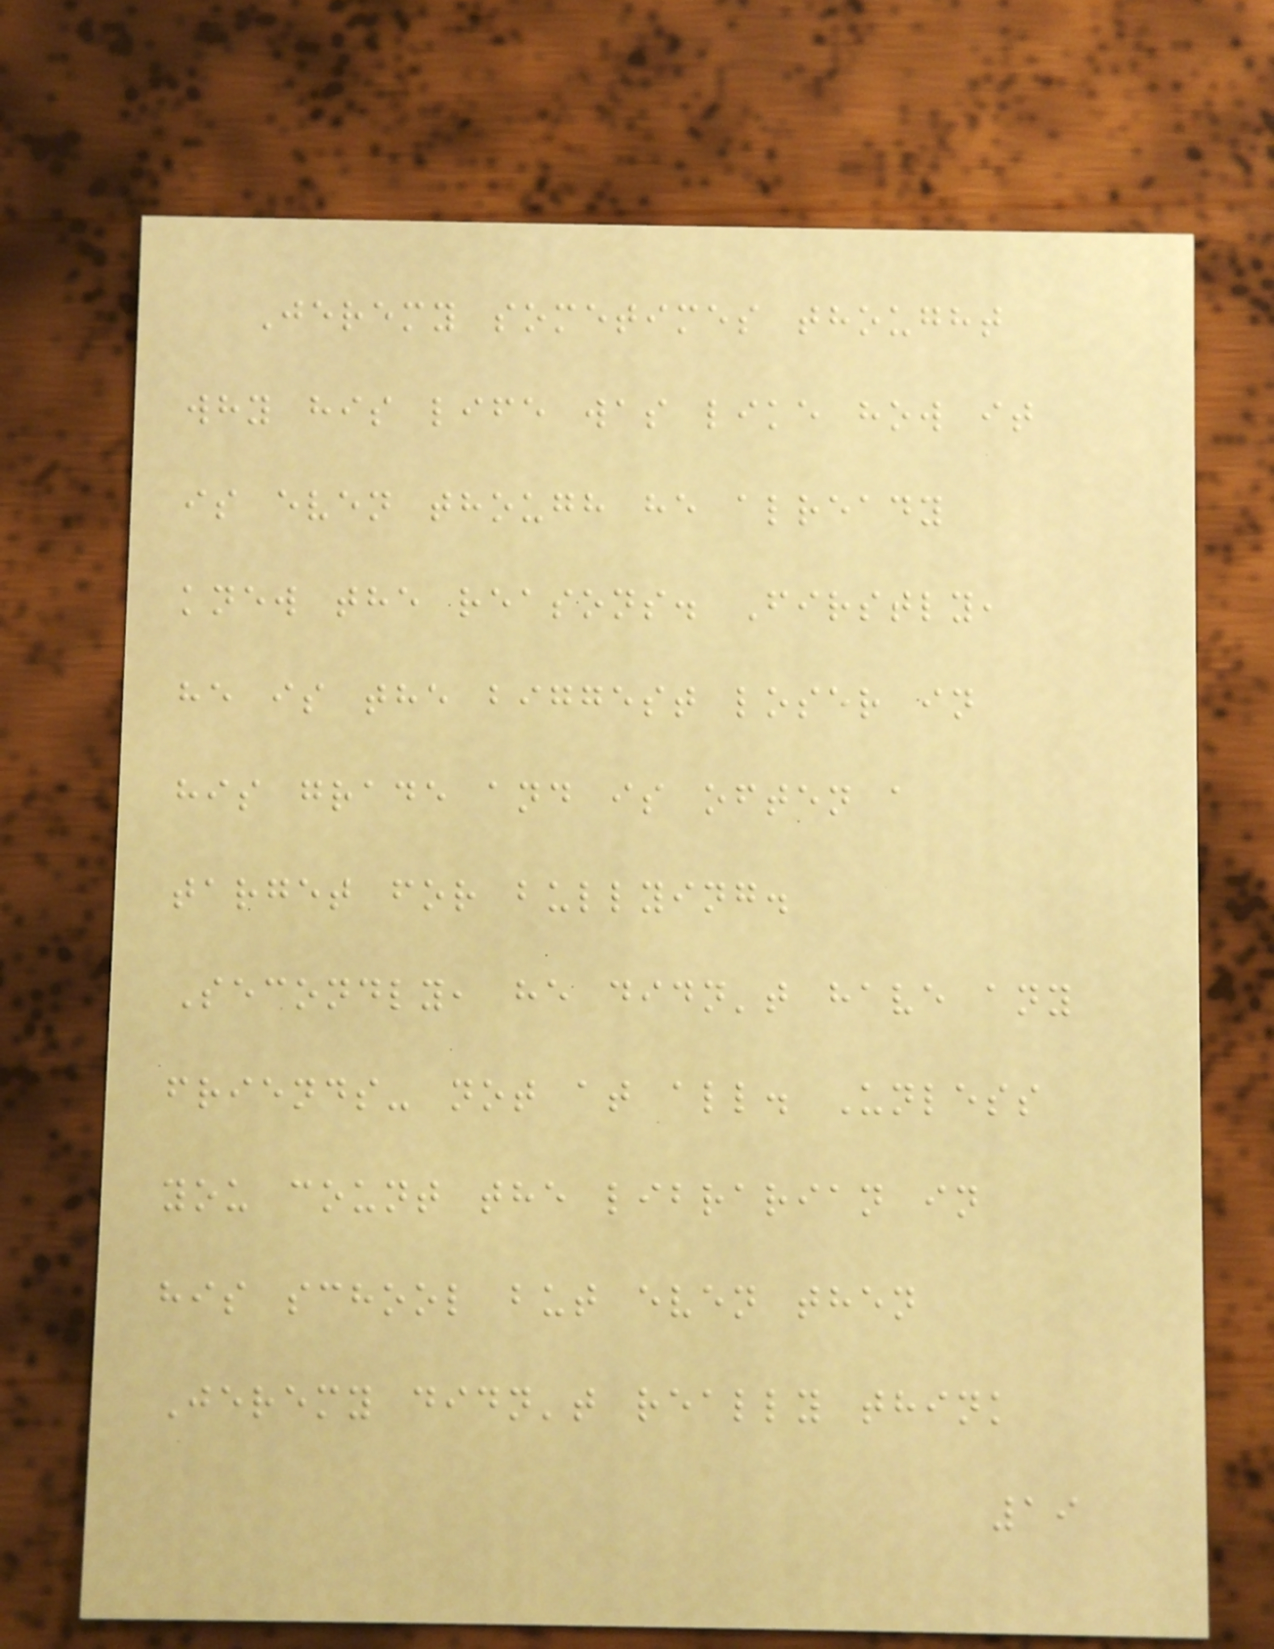Jeremy sometimes thought
why his life was like how it
is even though he already
knew the reasons. Firstly,
he is the biggest loser in
his grade and is often a
target for bullying.
Secondly, he didn't have any
friends- not at all. Unless
you count the librarian in
his school but even then
Jeremy didn't really think
19
